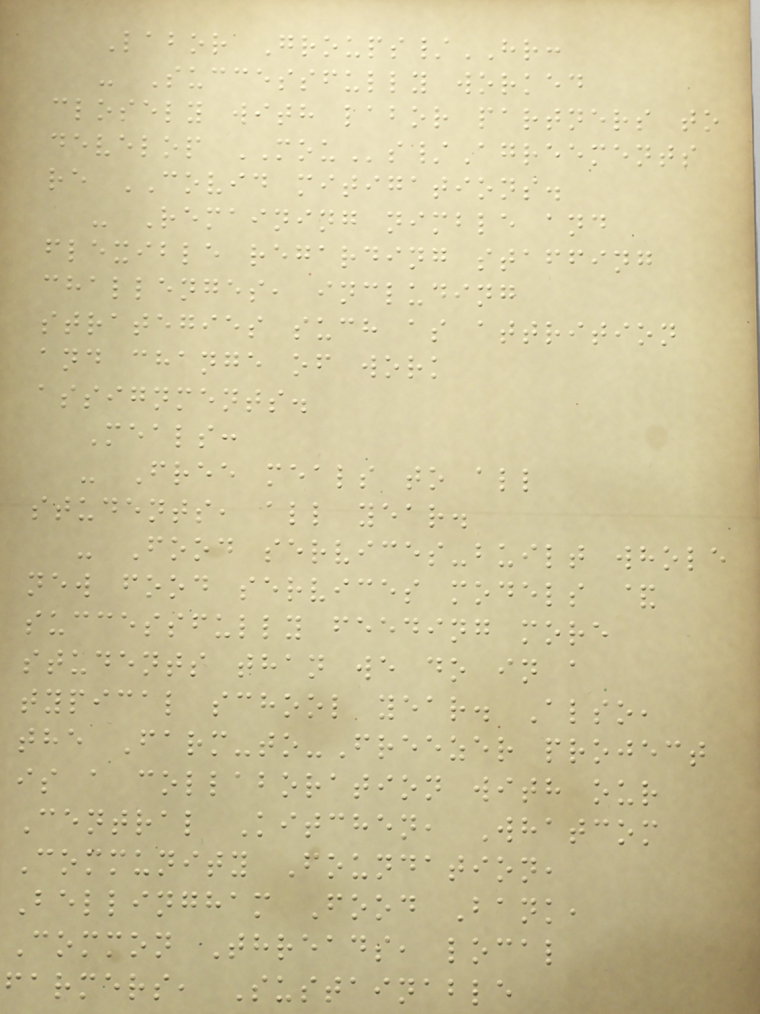Labor Groups/HR:
- Successfully worked
closely with labor partners to
develop MOUs/Agreements
re COVID mitigations.
- Remaining nimble and
flexible regarding staffing
challenges, including
strategies such as attrition
and change of work
assignments.
Meals:
- Free meals to all
students, all year.
- Food services-built whole
new food services models &
successfully feeding more
students than we do in a
typical school year. Also,
the Farm-to-Freezer project
is a collaboration with our
Central Kitchen, Whatcom
Community Foundation,
Bellingham Food Bank,
Common Threads, local
farmers, Sustainable
